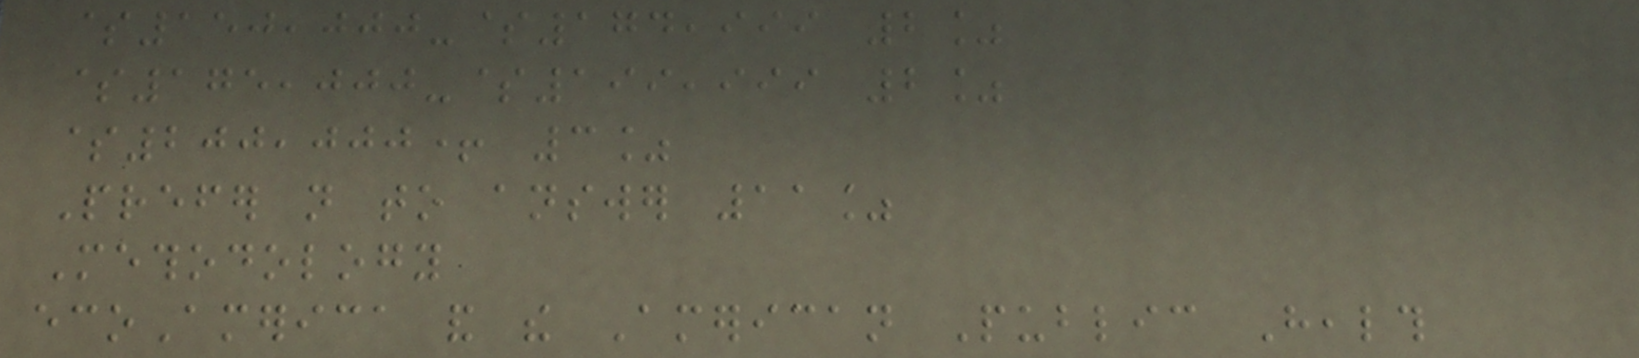$150,000-$174,999 2%
$175,000-$199,999 2%
$200,000+ 3%
Prefer not to answer 11%
Methodology
ecoAmerica and the American Public Health
